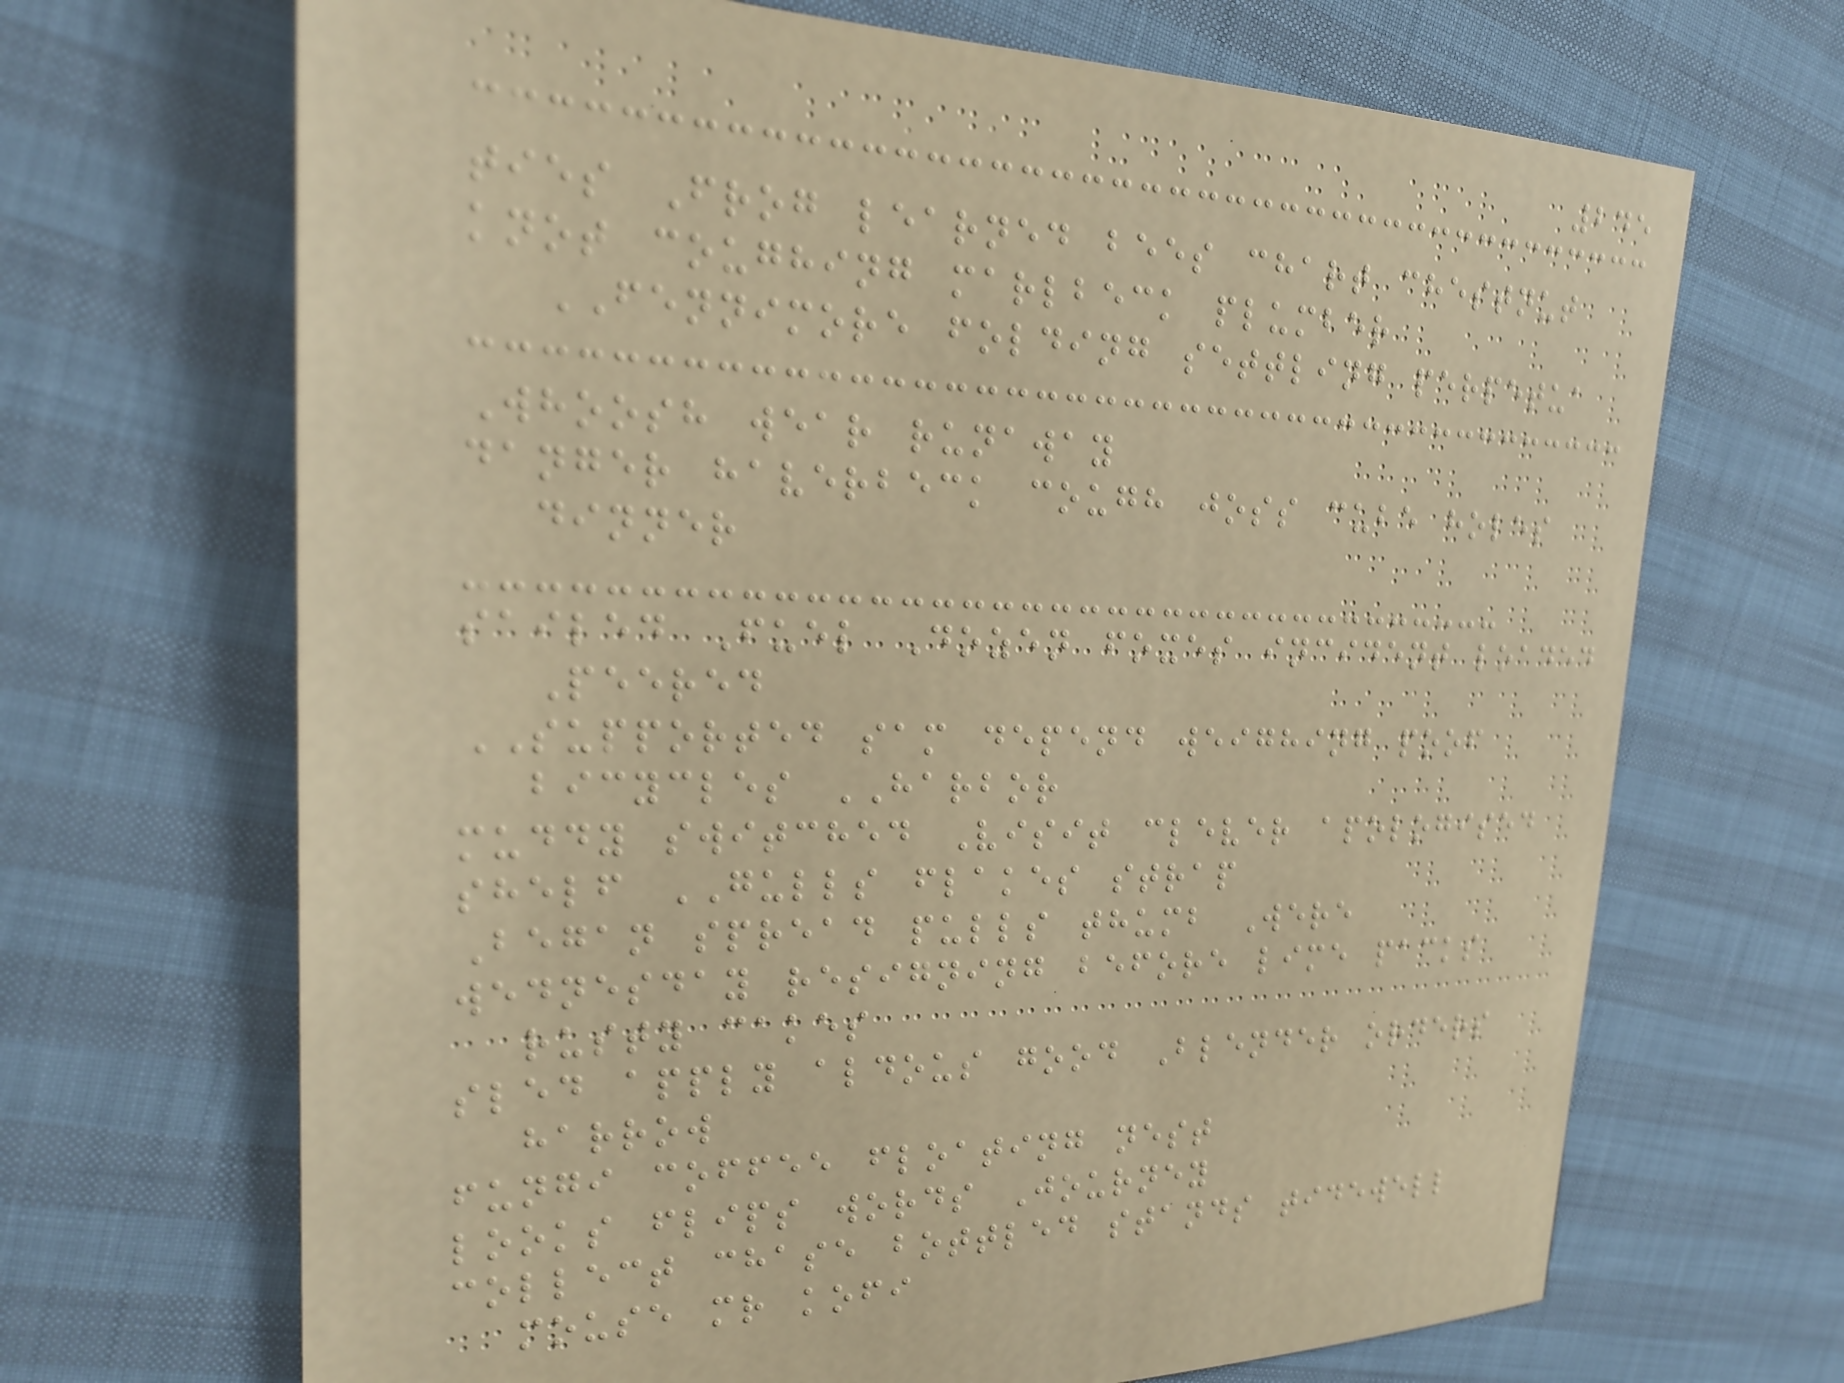245
ties Frog learned bees chart chestnut
knot coughing marlbeck plumber
FENNIMORE folding settling perpetua
Whoosh wear runaway
danger haverbeck cough joss cube holes
dinner
sailed Fuel Dozen foxes incident loaded
Peered
SUPPORTED sam depend weighing poof
bicycles HARBOR
muddy switched Visit clever apologised
shelf GULLS flakes strap
Began spread pulls thumb Were
wednesday resigning before lime packs
rusty cakes
sled apply aldous good Blender orders
harrow
fungi coffee floating nest
looks flips words Journey
collect chase bottled stands tidewell
mouse mr kofi
